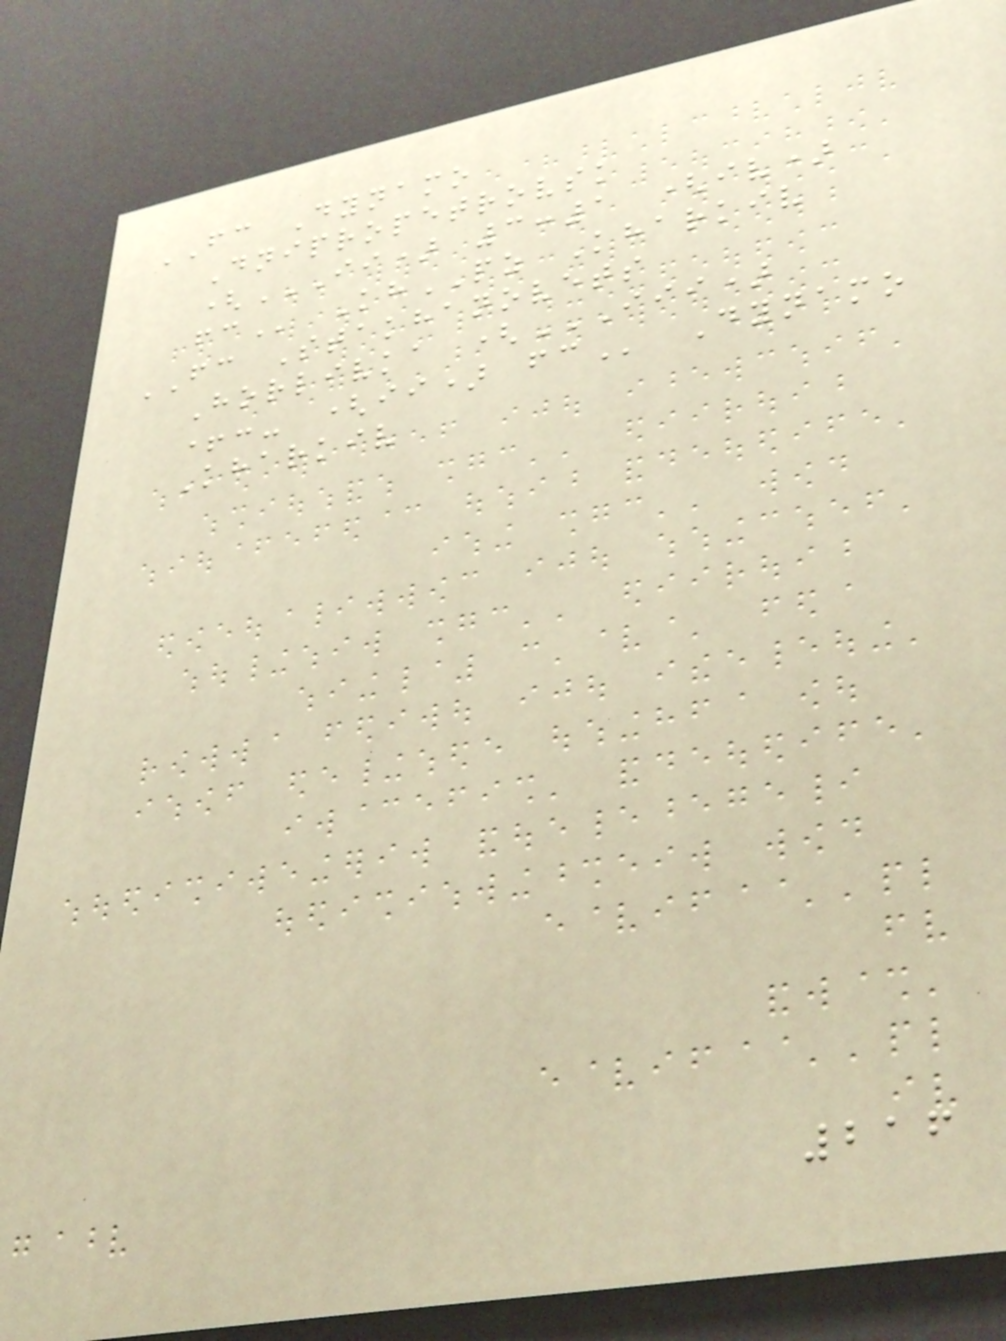FC Dynamo
Dnipropetrovsk
(II) 3:1 (IV)
FC KhPZ Kharkiv
FC Stakhanovets
Horlivka (III)
+:- (II) FC Dynamo
Kharkiv
216
